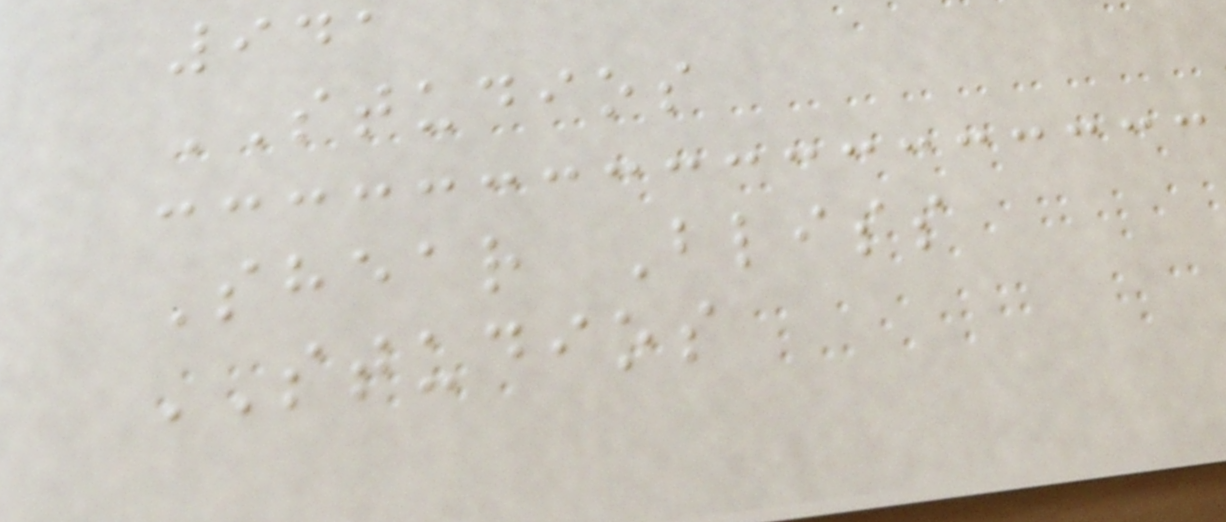941
STUDIOS
Shear Bliss
STUDIOS
